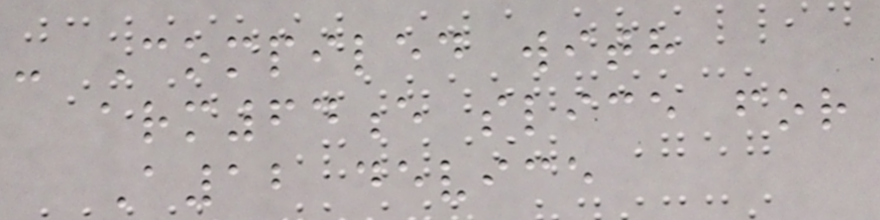- Compiled with
arm64e slice for
A12 device
